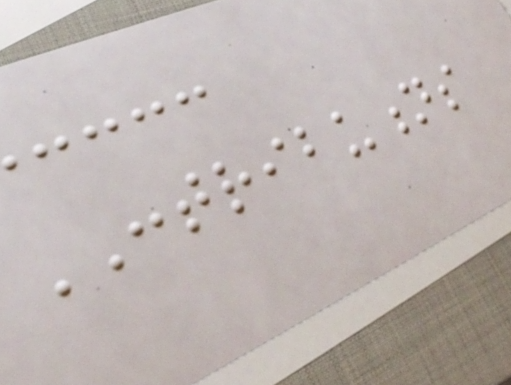CONTRIBUTIONS
